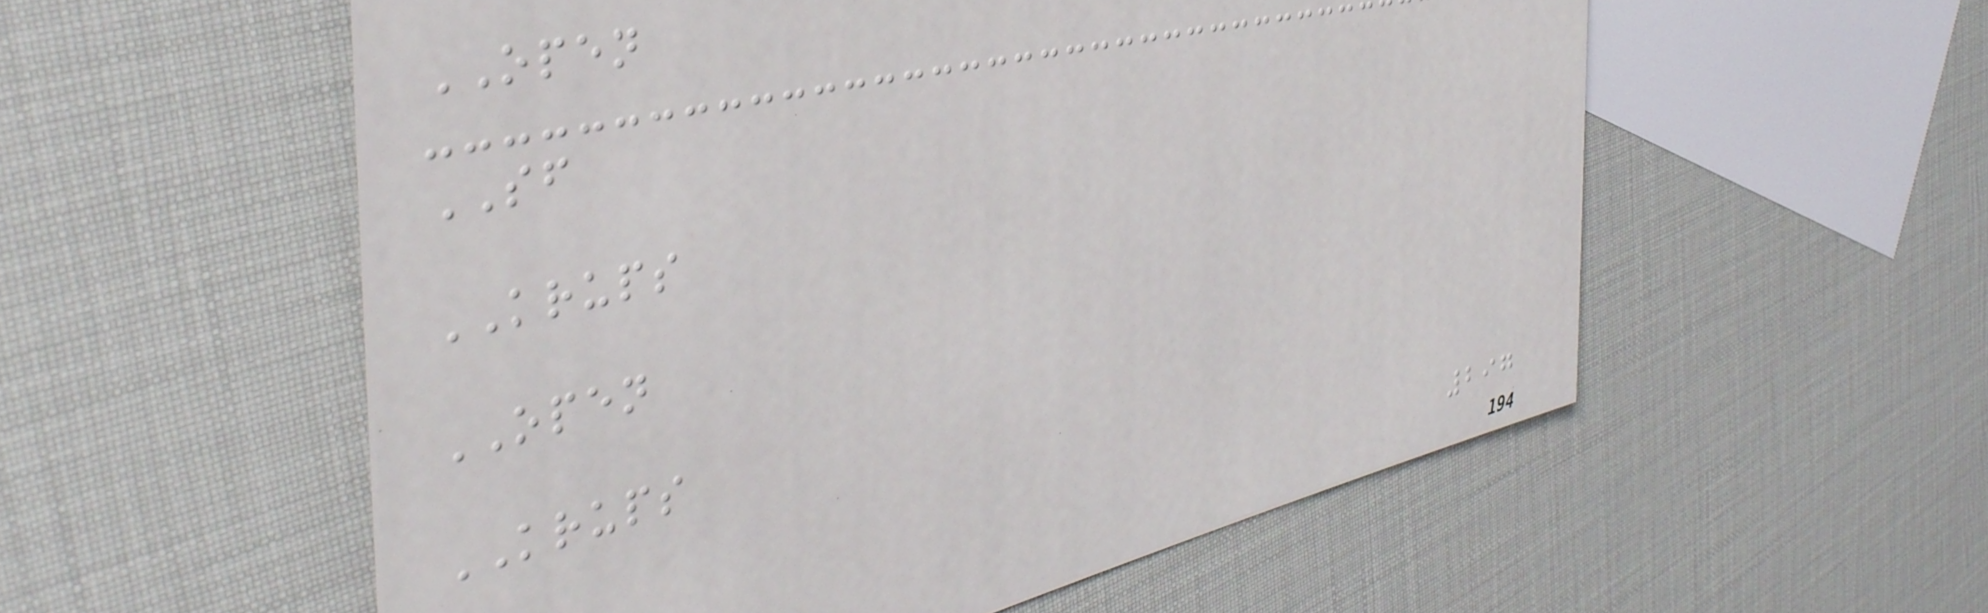OPEN
SF
KRUPS
OPEN
KRUPS
297
